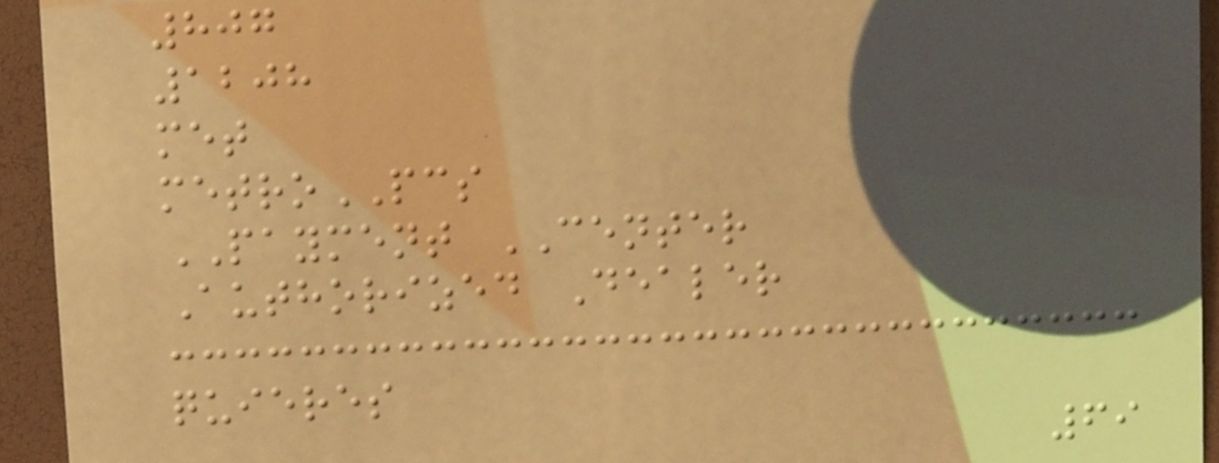807
1208
met
metroPCS
PAYMENT CENTER
Authorized Dealer
quieres
69
